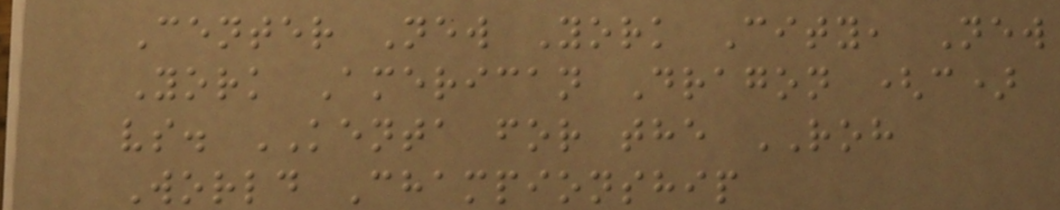Center New York City, New
York American Dragon (c)
vs. KENTA for the ROH
World Championship
